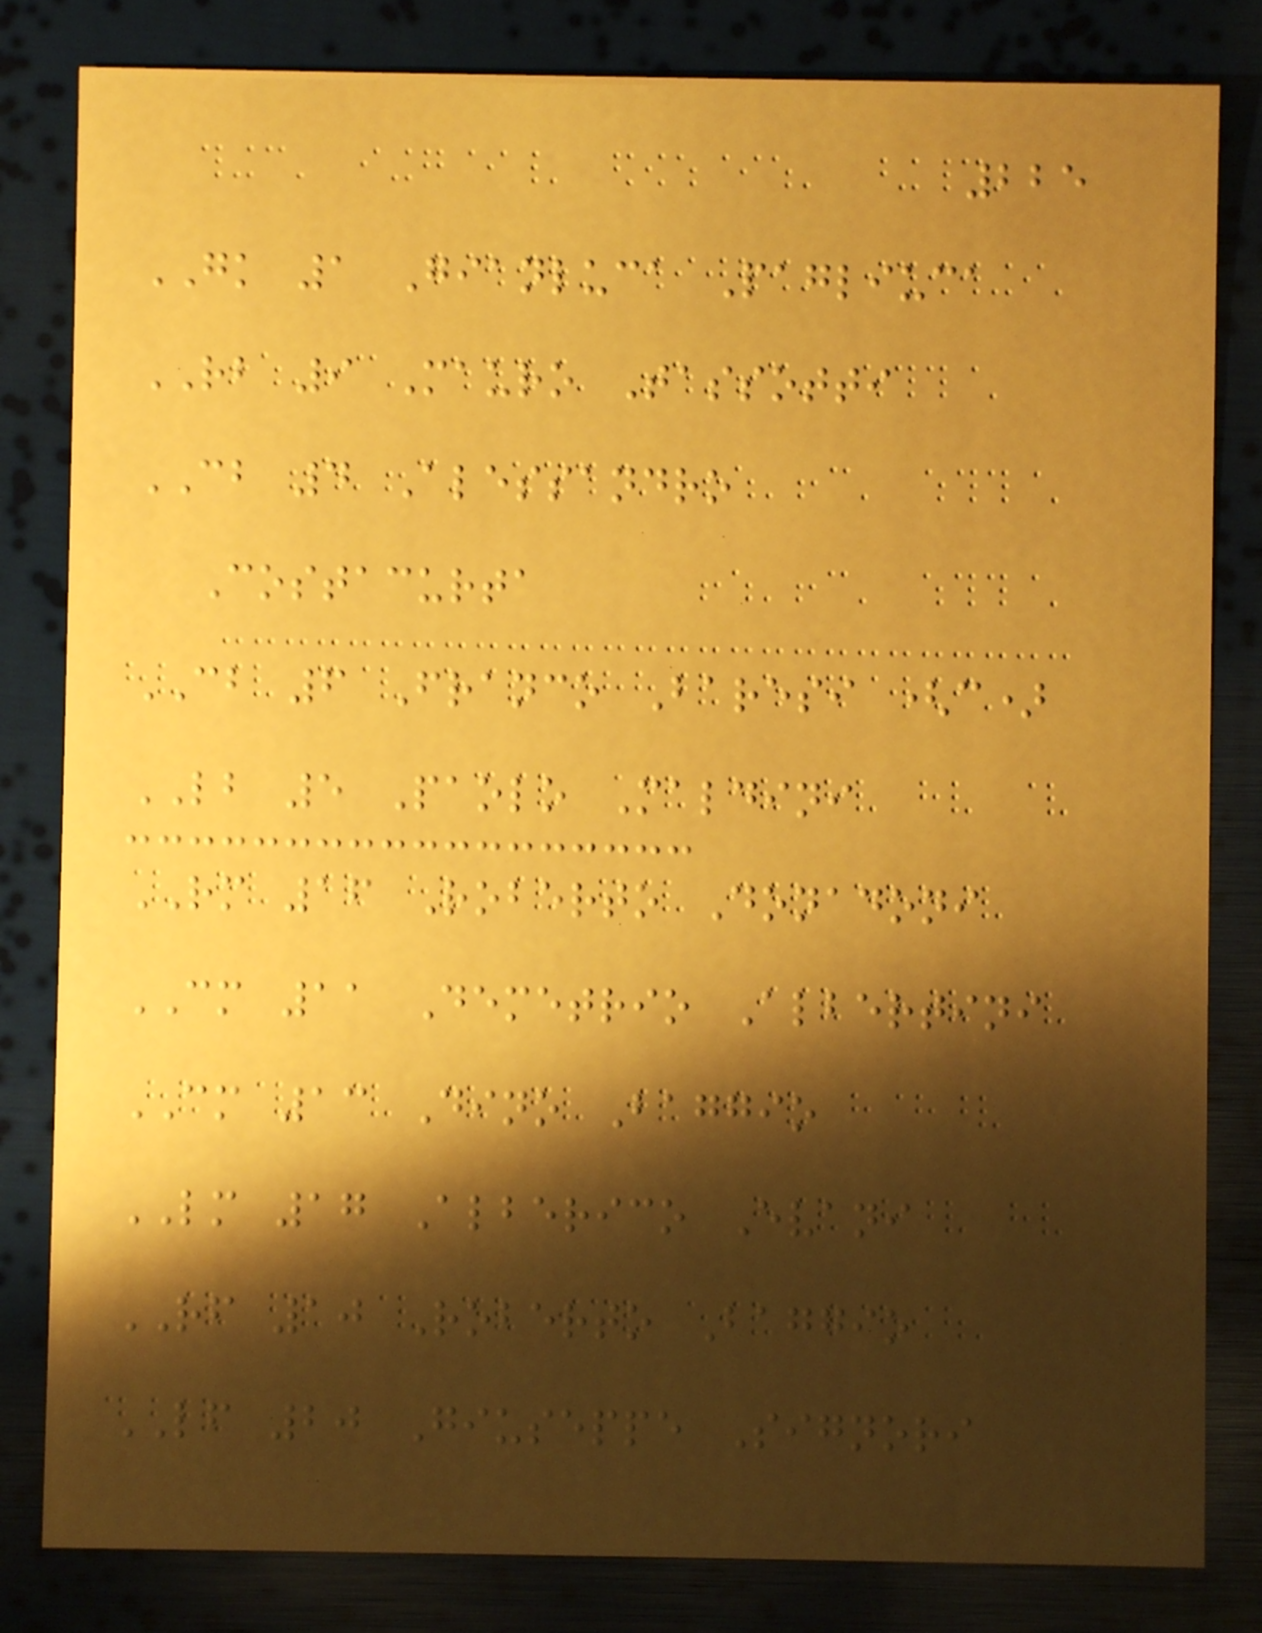225
GK 1 Gianluca Pagliuca
RB 9 Mauro Tassotti
CB 4 Alessandro
Costacurta
CB 6 Franco Baresi (c)
LB 5 Paolo Maldini
RM 16 Roberto Donadoni
CM 11 Demetrio Albertini
CM 13 Dino Baggio
LM 17 Alberico Evani
RF 10 Roberto Baggio
LF 20 Giuseppe Signori
